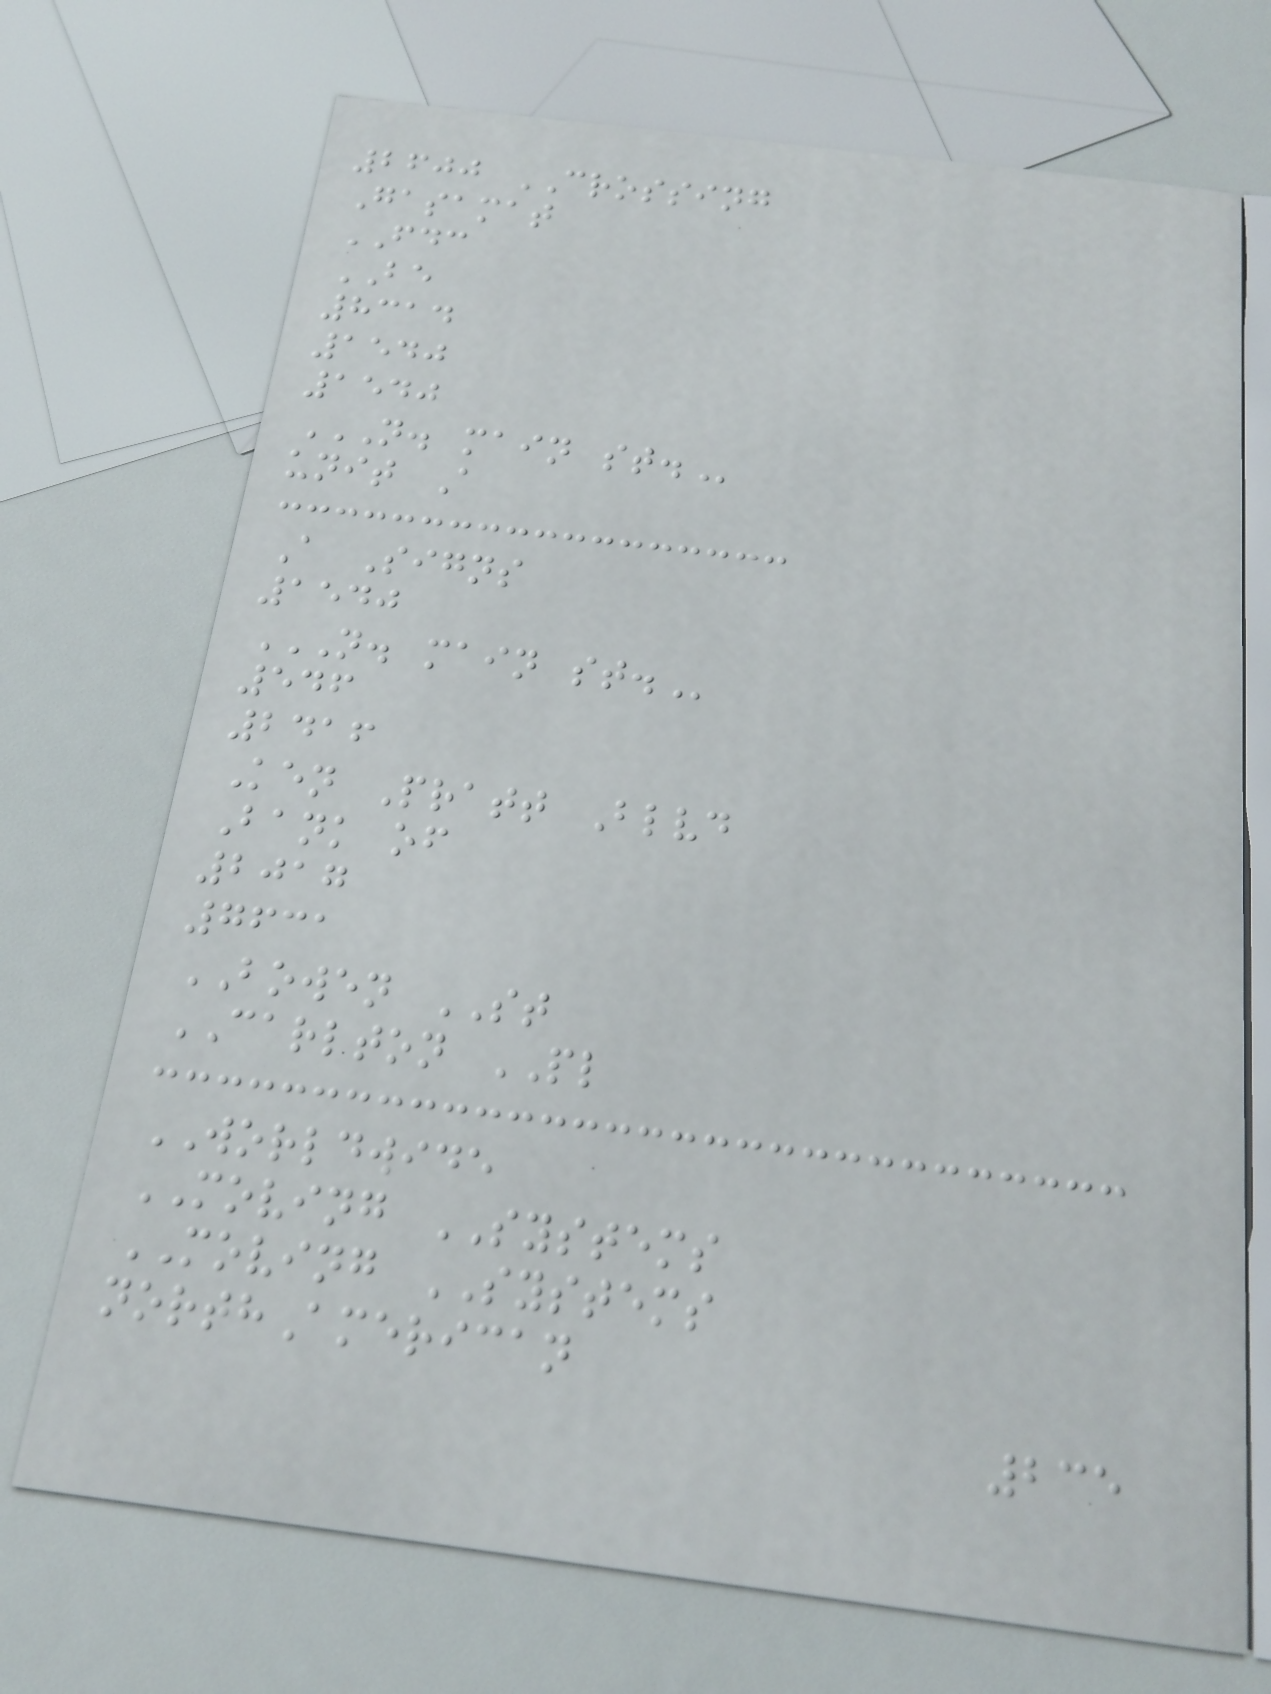2600 CROSSING
Gasamat
FDC
BE
8314
1540
1540
N. MAIN ST.
unit A
A Signs
1540
N. MAIN ST.
546
2416
Ken Pratt Blvd
Bank of
2017
7631
BOWEN ST
CARLTON PL
WORLDWIDE
MOVING SYSTEMS
MOVING SYSTEMS
northAmerican
235
